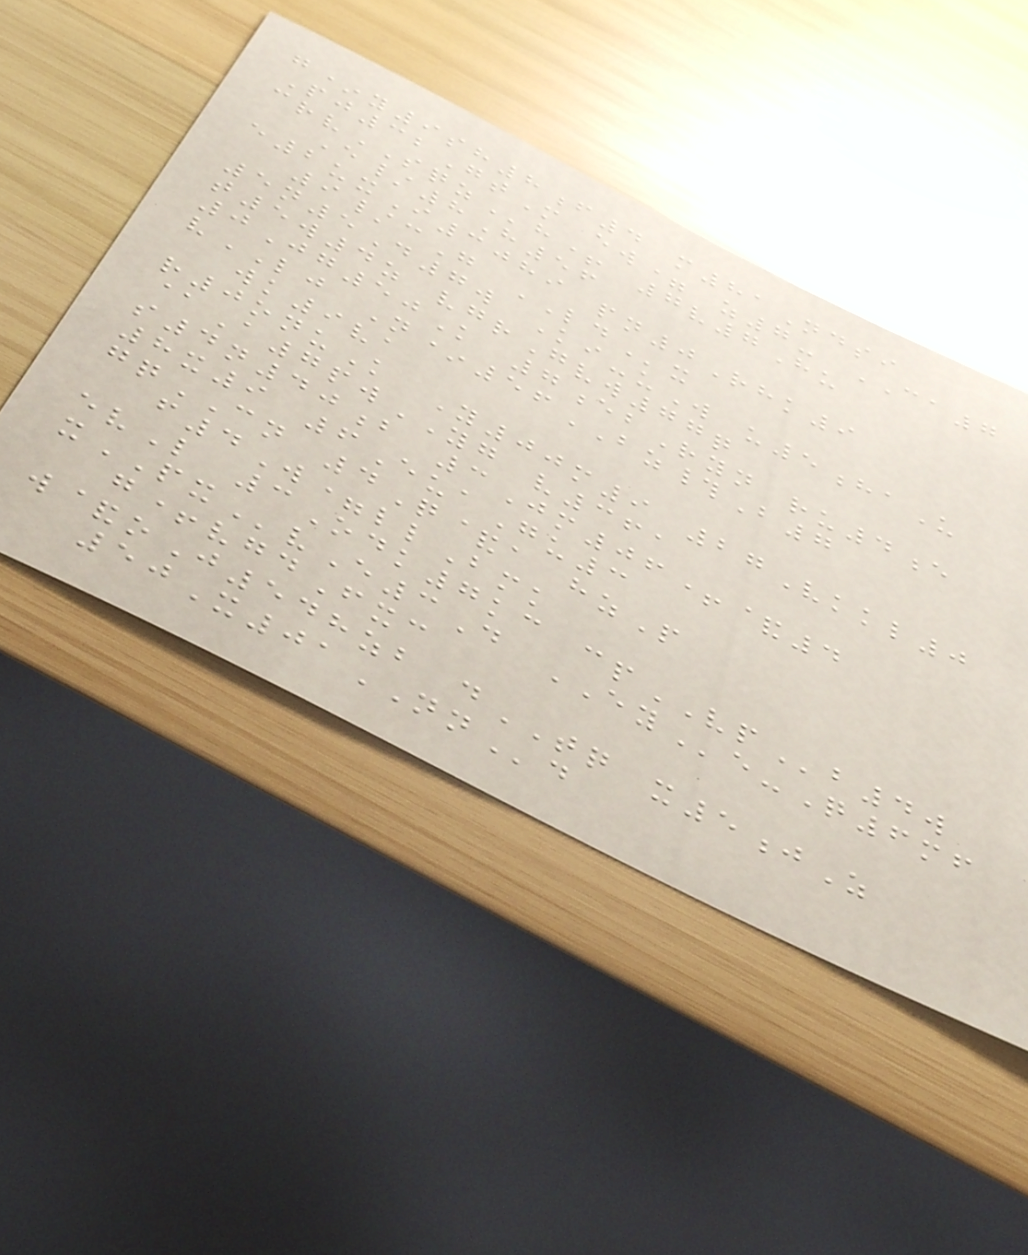g*y9sh8f4 m81Ndsi
Pj32GtM ew= z7- CA7
crvSQZh+ 7v7Hu
E/8H56
e2uxI3089 pn0Rhk9
9/cG LDx
5n5D7w Ki-uW u5haU
t5w4z vgrGvw77q
0Jg50K 7ebRyn ru4e
vLJ N*56BZ#B7
wk9va
r0onuK Y00m9 27Vkkl0
@A7pwYG v361
s4n40b 3Jm06+&4
8x9 6EuaGu3
gqCN 4Q&a hzP
f4W=llBmk
evL 3Odk7kc cpVPb4w
xPXvE3D EYe-Q6mf
g+vgdFxc
w&oJ548zb dTQ x5jZ
50X01NNd
